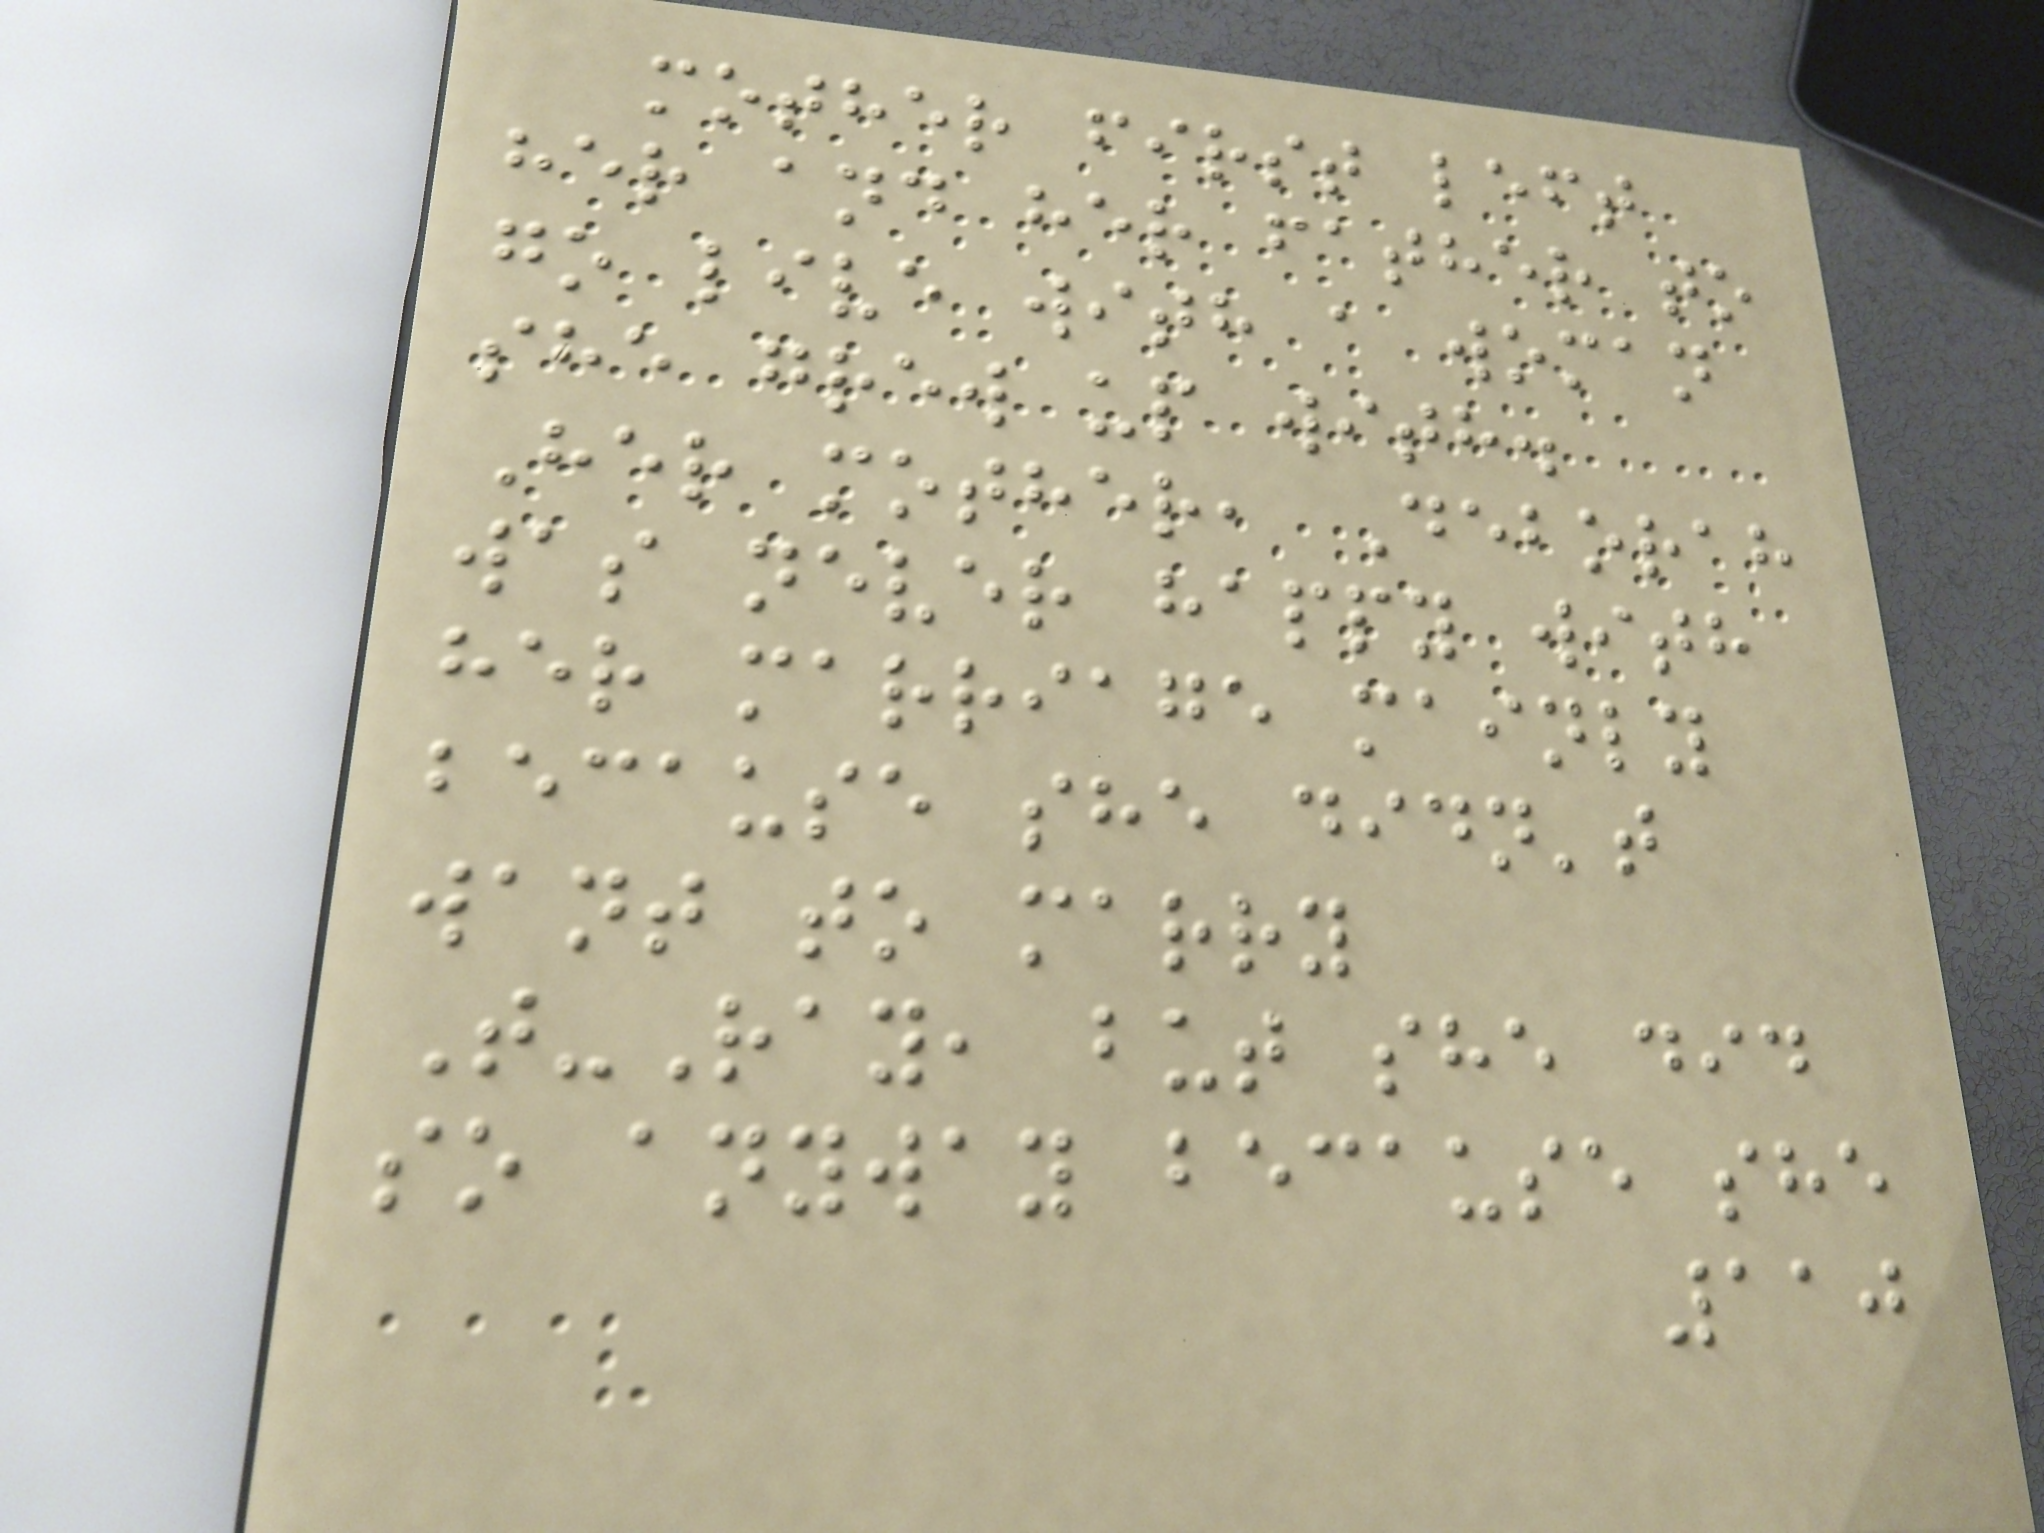mother first left
her and her father to
go live with a woman
she grew up with.
Her mother, Deborah
was never happy with
her marriage mainly
because she didn't
want to marry
T-Ray, but she did
so anyway because she
110
